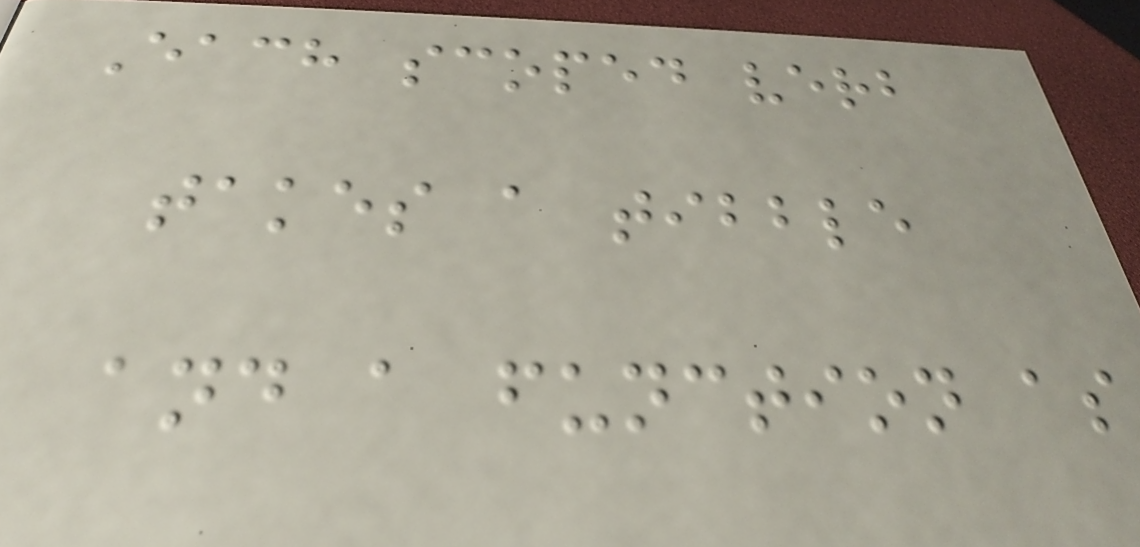Each scoped verb
takes a tibble
and a function as
